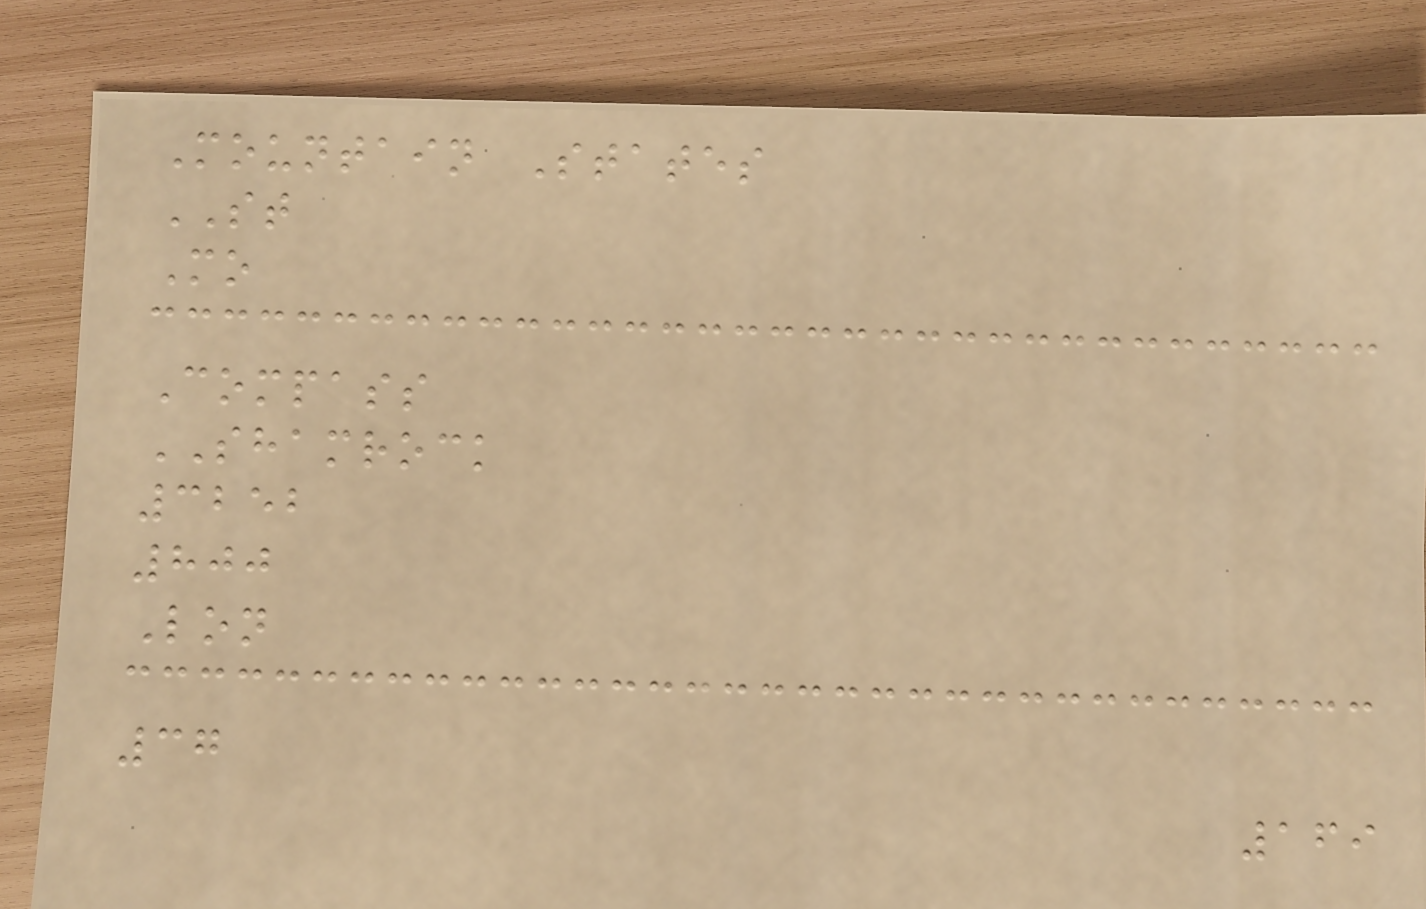Mountain States
ST
Mo
Compass
SHAMROCK
3252
800
Lon
37
169
